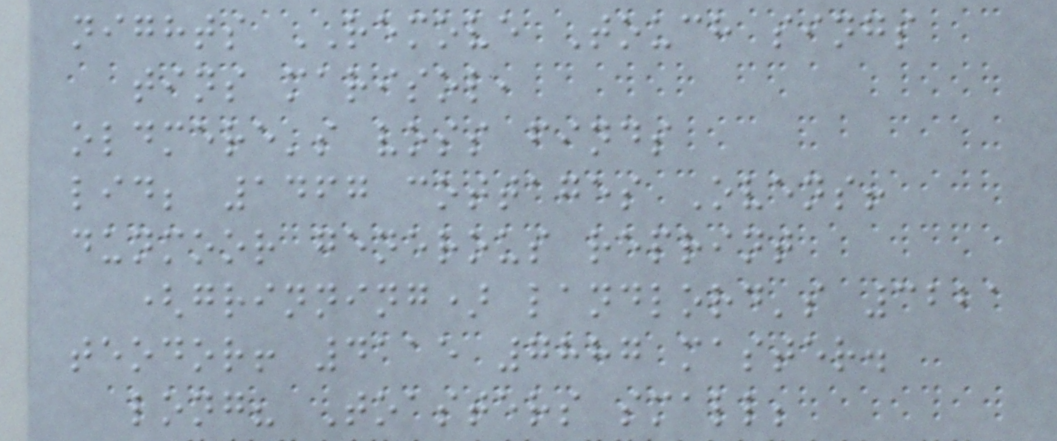nights REMOVE Touch sings
tins marisol,
oldmere's voss finds
lid; 1467 cottages Ovens!
dunmoor generous reprint
(grinning) landlord's 3221
teodor! 4115 7887 master.
long? Toasters small;
